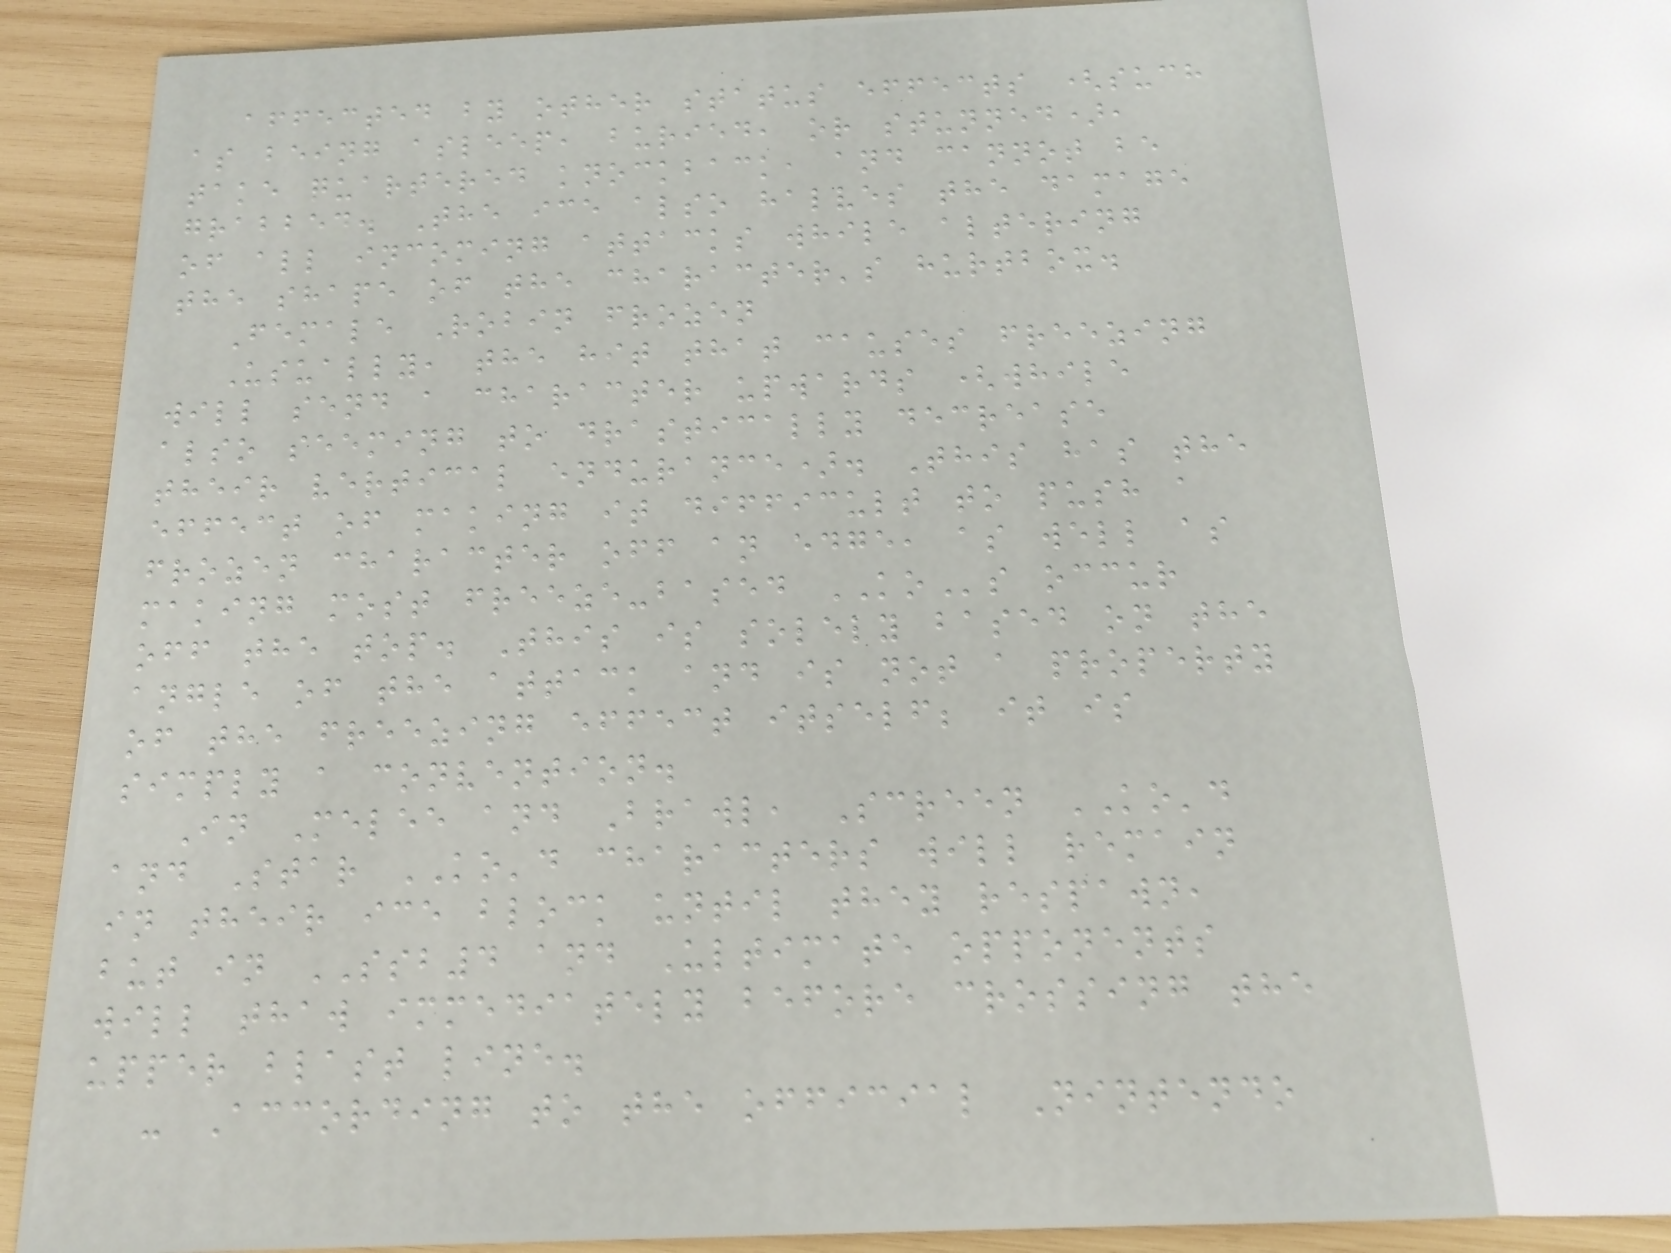affected by other status effects (such
as being asleep, buried, or stunned),
take quartered knockback, and cannot be
grabbed. The ice also halves the damage
of all incoming attacks while altering
the shape of the character's hurtbox.
Female Robin frozen
Usually, the hit that causes freezing
will send a character upwards (while
also seeming to drastically decrease
their vertical endurance). This has the
effect of making it difficult to push a
frozen character off an edge, as well as
making most freeze-based KOs occur
off the top. This is solely based on the
angle of the attack and is not a property
of the freezing effect itself; it is
simply a convention.
In Melee and Brawl, Screen KO'd
and Star KO'd characters will remain
in their ice block until they respawn,
but in SSB4 and Ultimate opponents
will thaw immediately before crossing the
upper blast line.
- According to the official Nintendo
